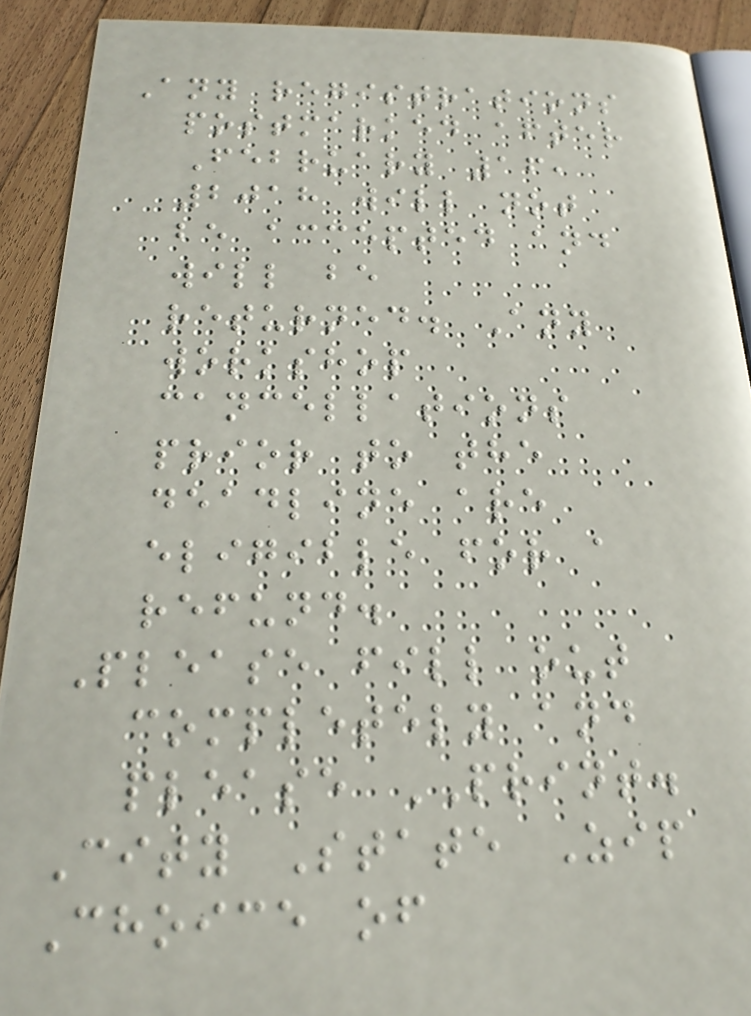Any registrations
postmarked after
February 16,
2018 will not
be accepted and
will be
returned. Any
workshop
cancellations
prior to the
deadline are
eligible for a
refund.
Please fill out
completely and
please PRINT.
City State Zip
Choice of
